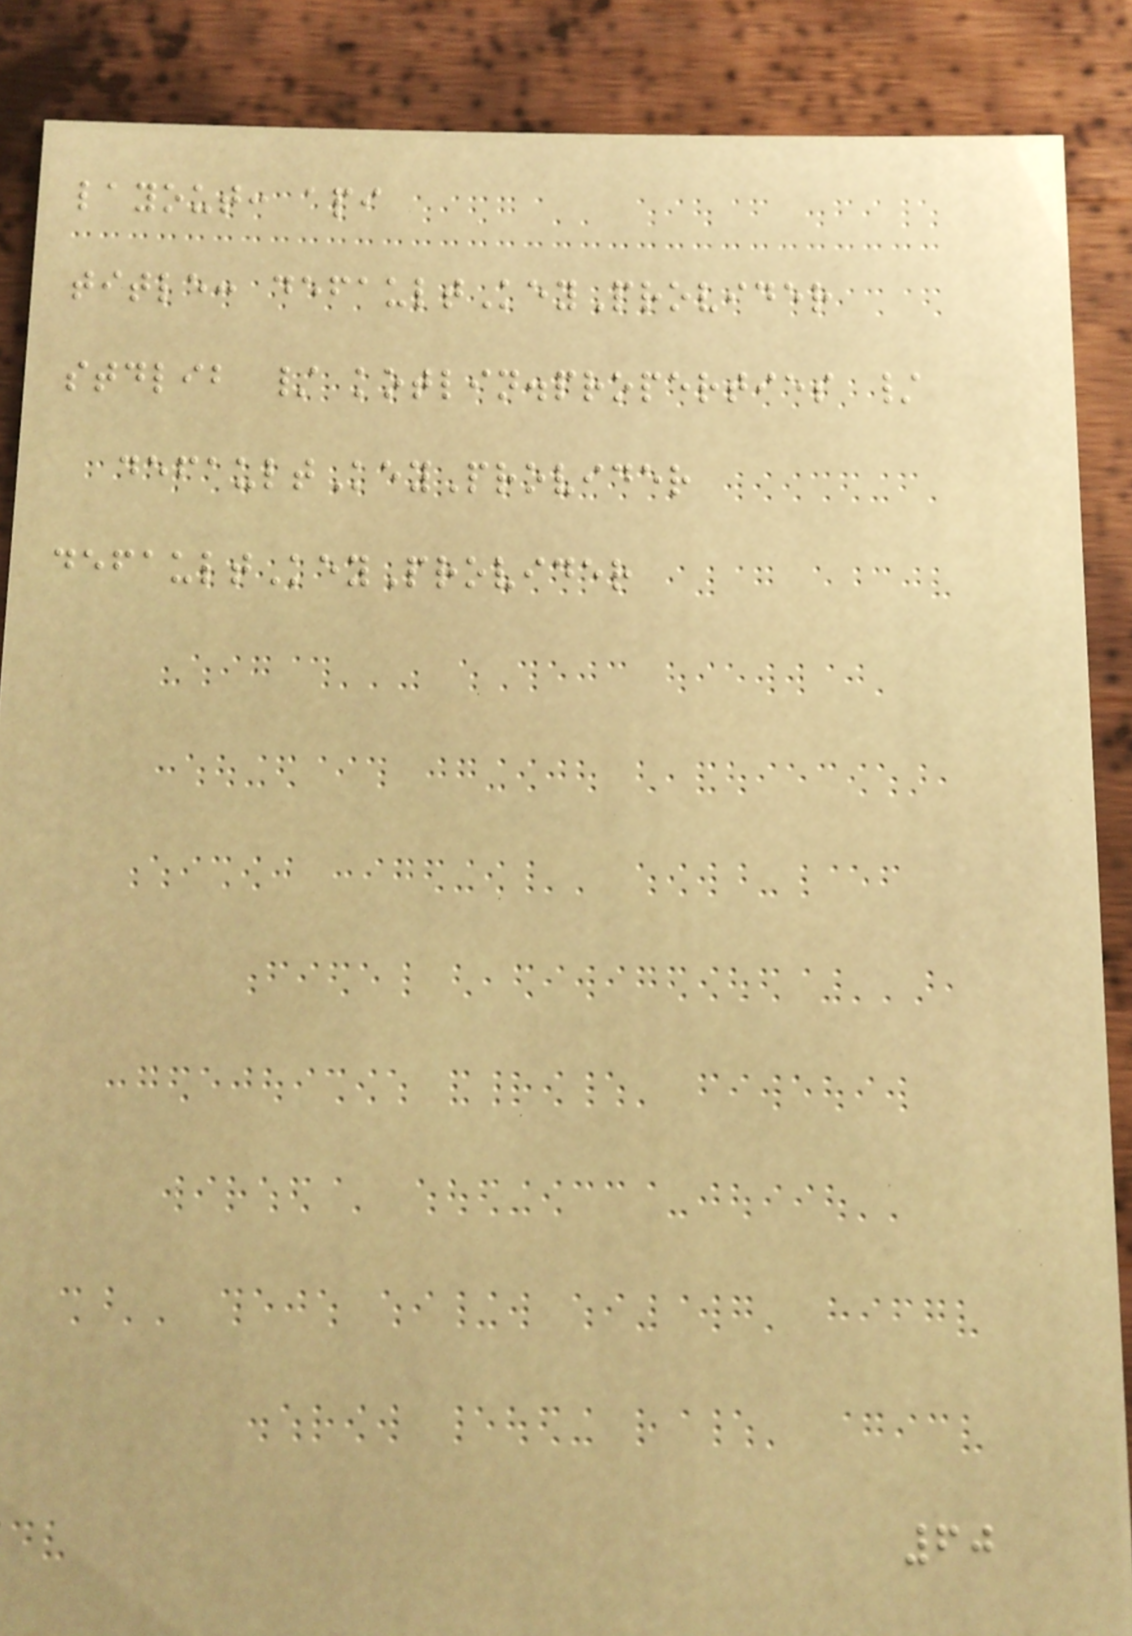layout: api
title: defaultKeyProvider
stdlib / kotlin.properties /
defaultKeyProvider
defaultKeyProvider
60
